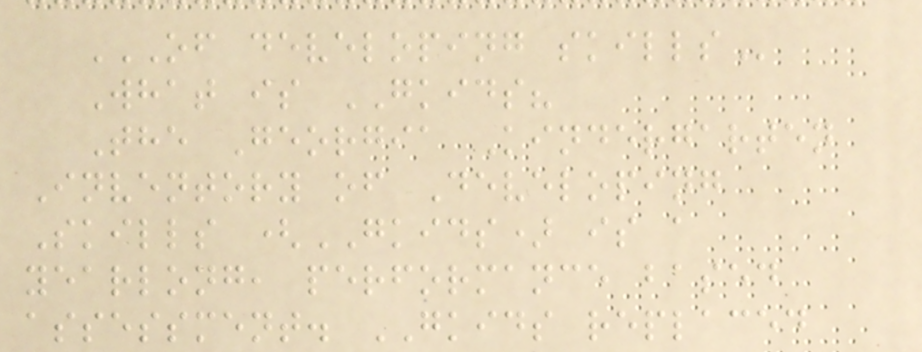OF DEVELOPING SKILLS
What is GKIDS?
The Georgia Kindergarten
Inventory of Developing
Skills (GKIDS) is a
yearlong, performance based
assessment. GKIDS replaced
